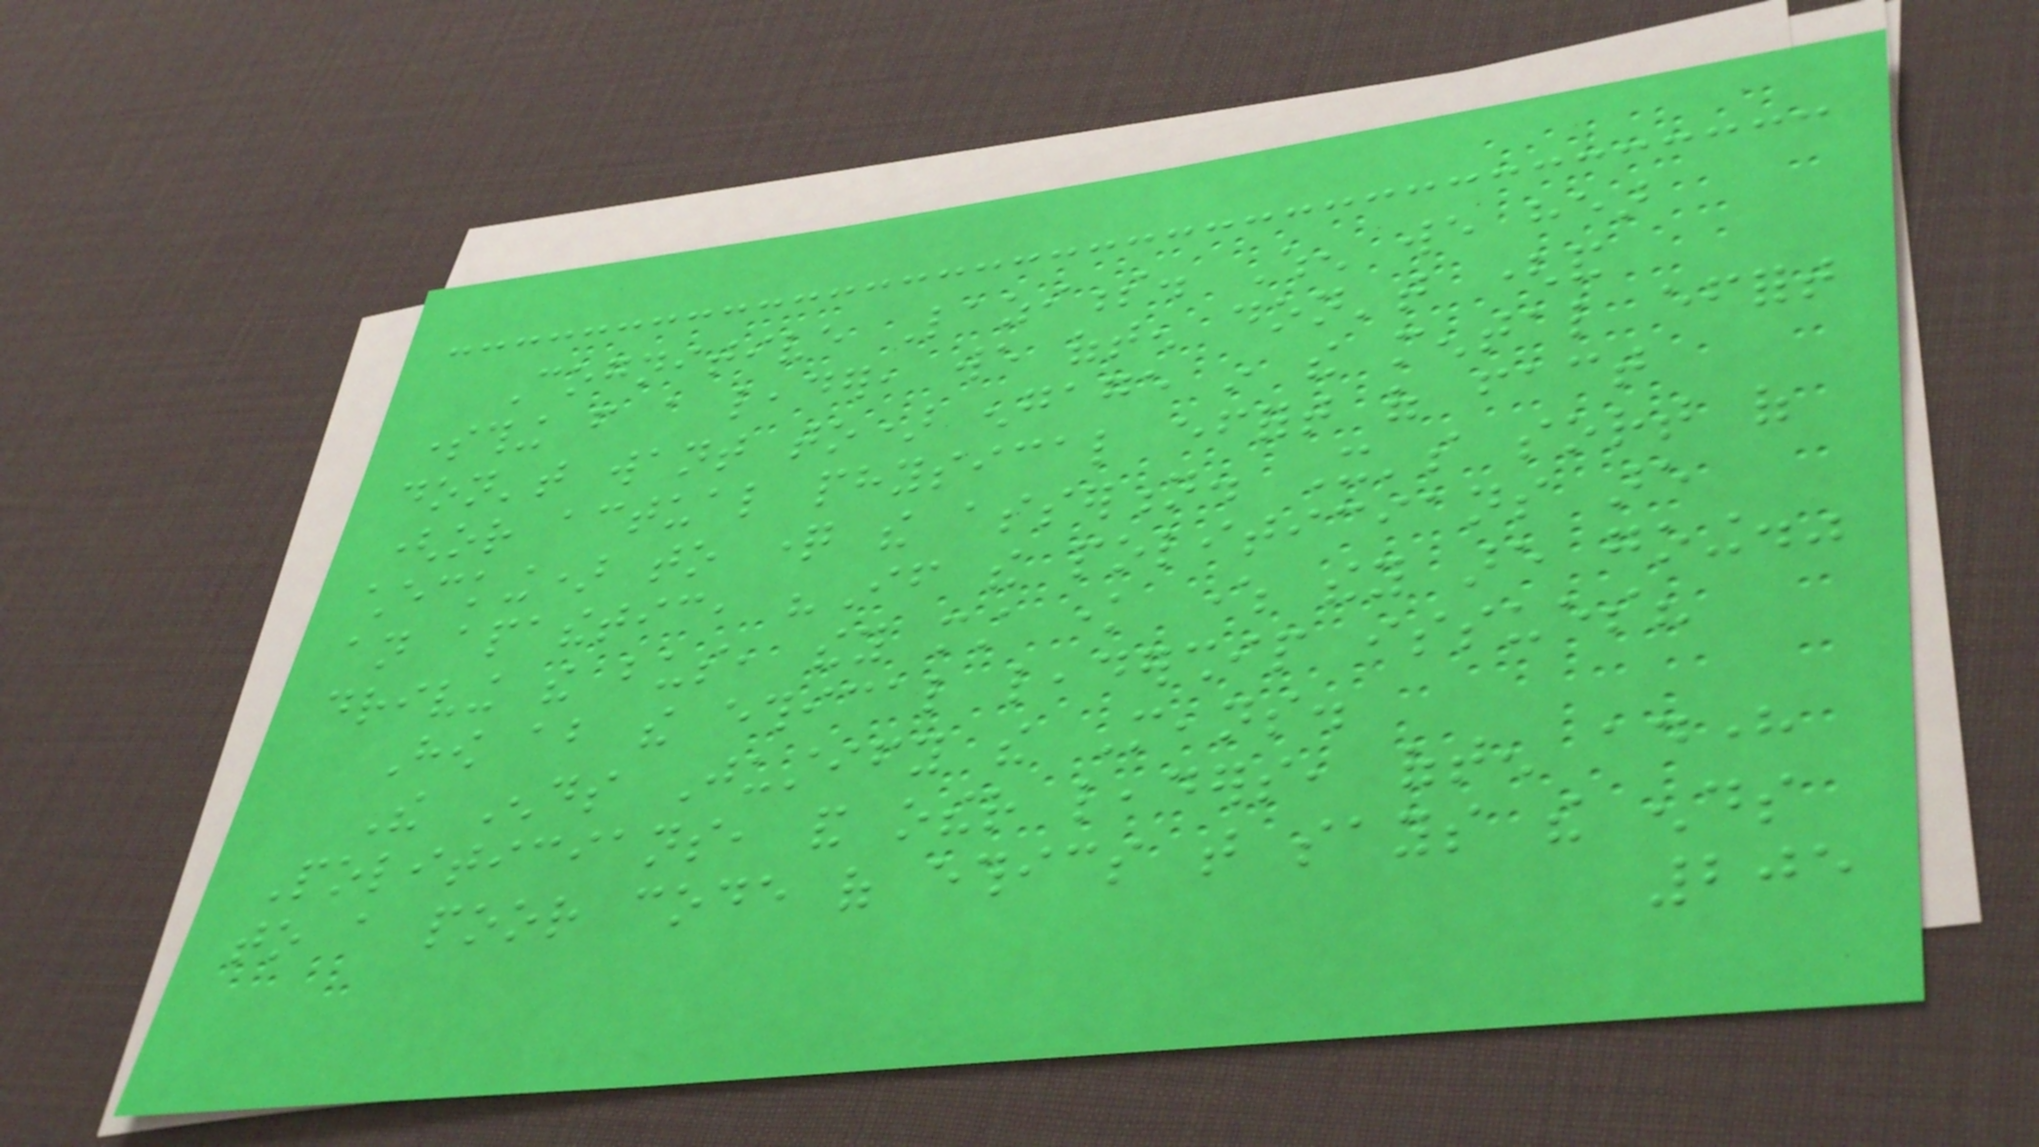Cognitive Laziness. When we hear
something from a leader, we often don't (and
don't want to) engage in the mental effort
(or actual physical effort of fact
checking) to question the assertion. It's sort of
an apathetic, "If the politicians are
driving the bus, they must know where they are going."
How about the ethical leadership issues?
The Ends Justify the Means.
Politicians, and other leaders, often adhere
to a poor code of ethics that says the ends
205
